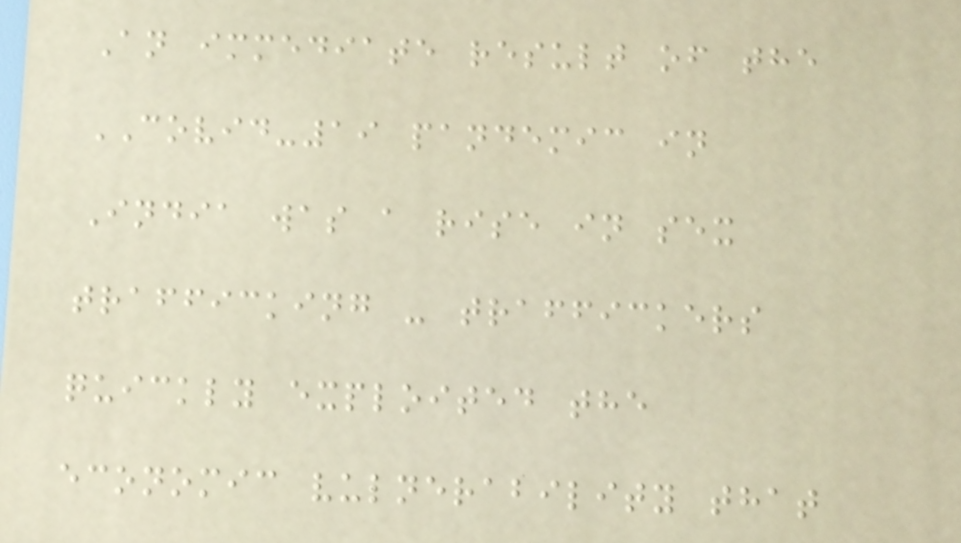An immediate result of the
COVID-19 pandemic in
India was a rise in sex
trafficking - traffickers
quickly exploited the
economic vulnerability that
